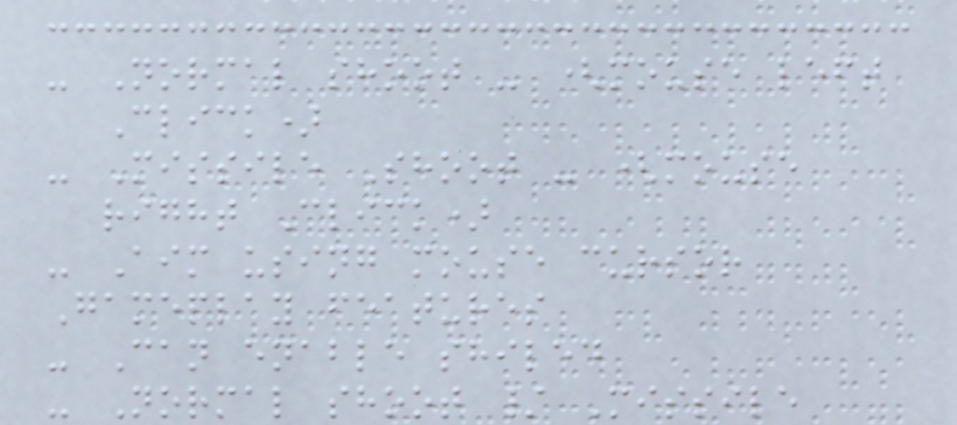- Normal shoot - (mouse left
Click)
- Missile Shoot - (mouse
right Click)
- Aim using mouse cursor
Gameplay features
- Can enable shiled
- Normal shoot / Missile
